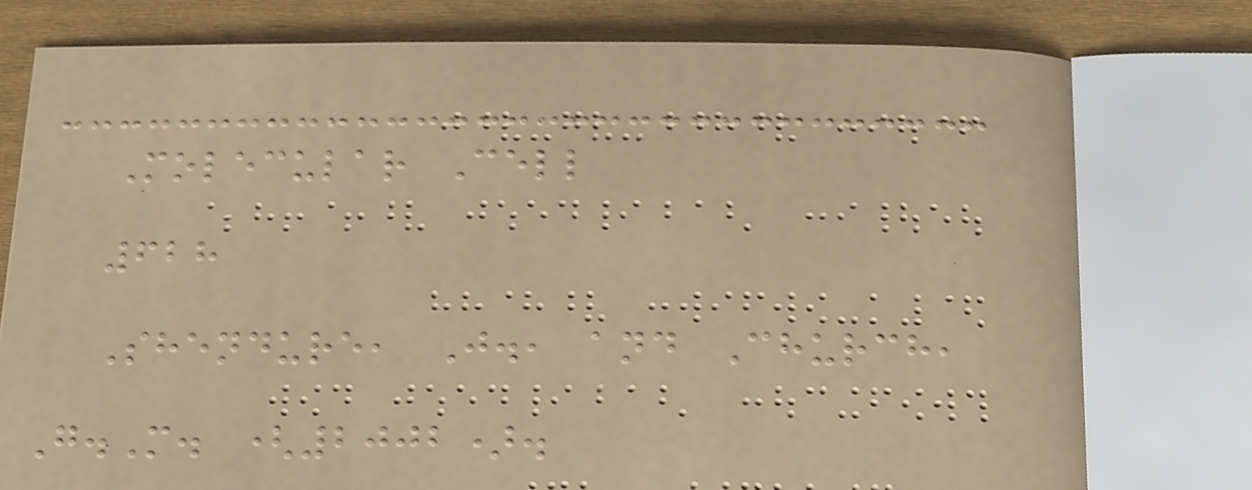Molecular Cell
628
Shendure, J., and Church,
G.M. (2002).
